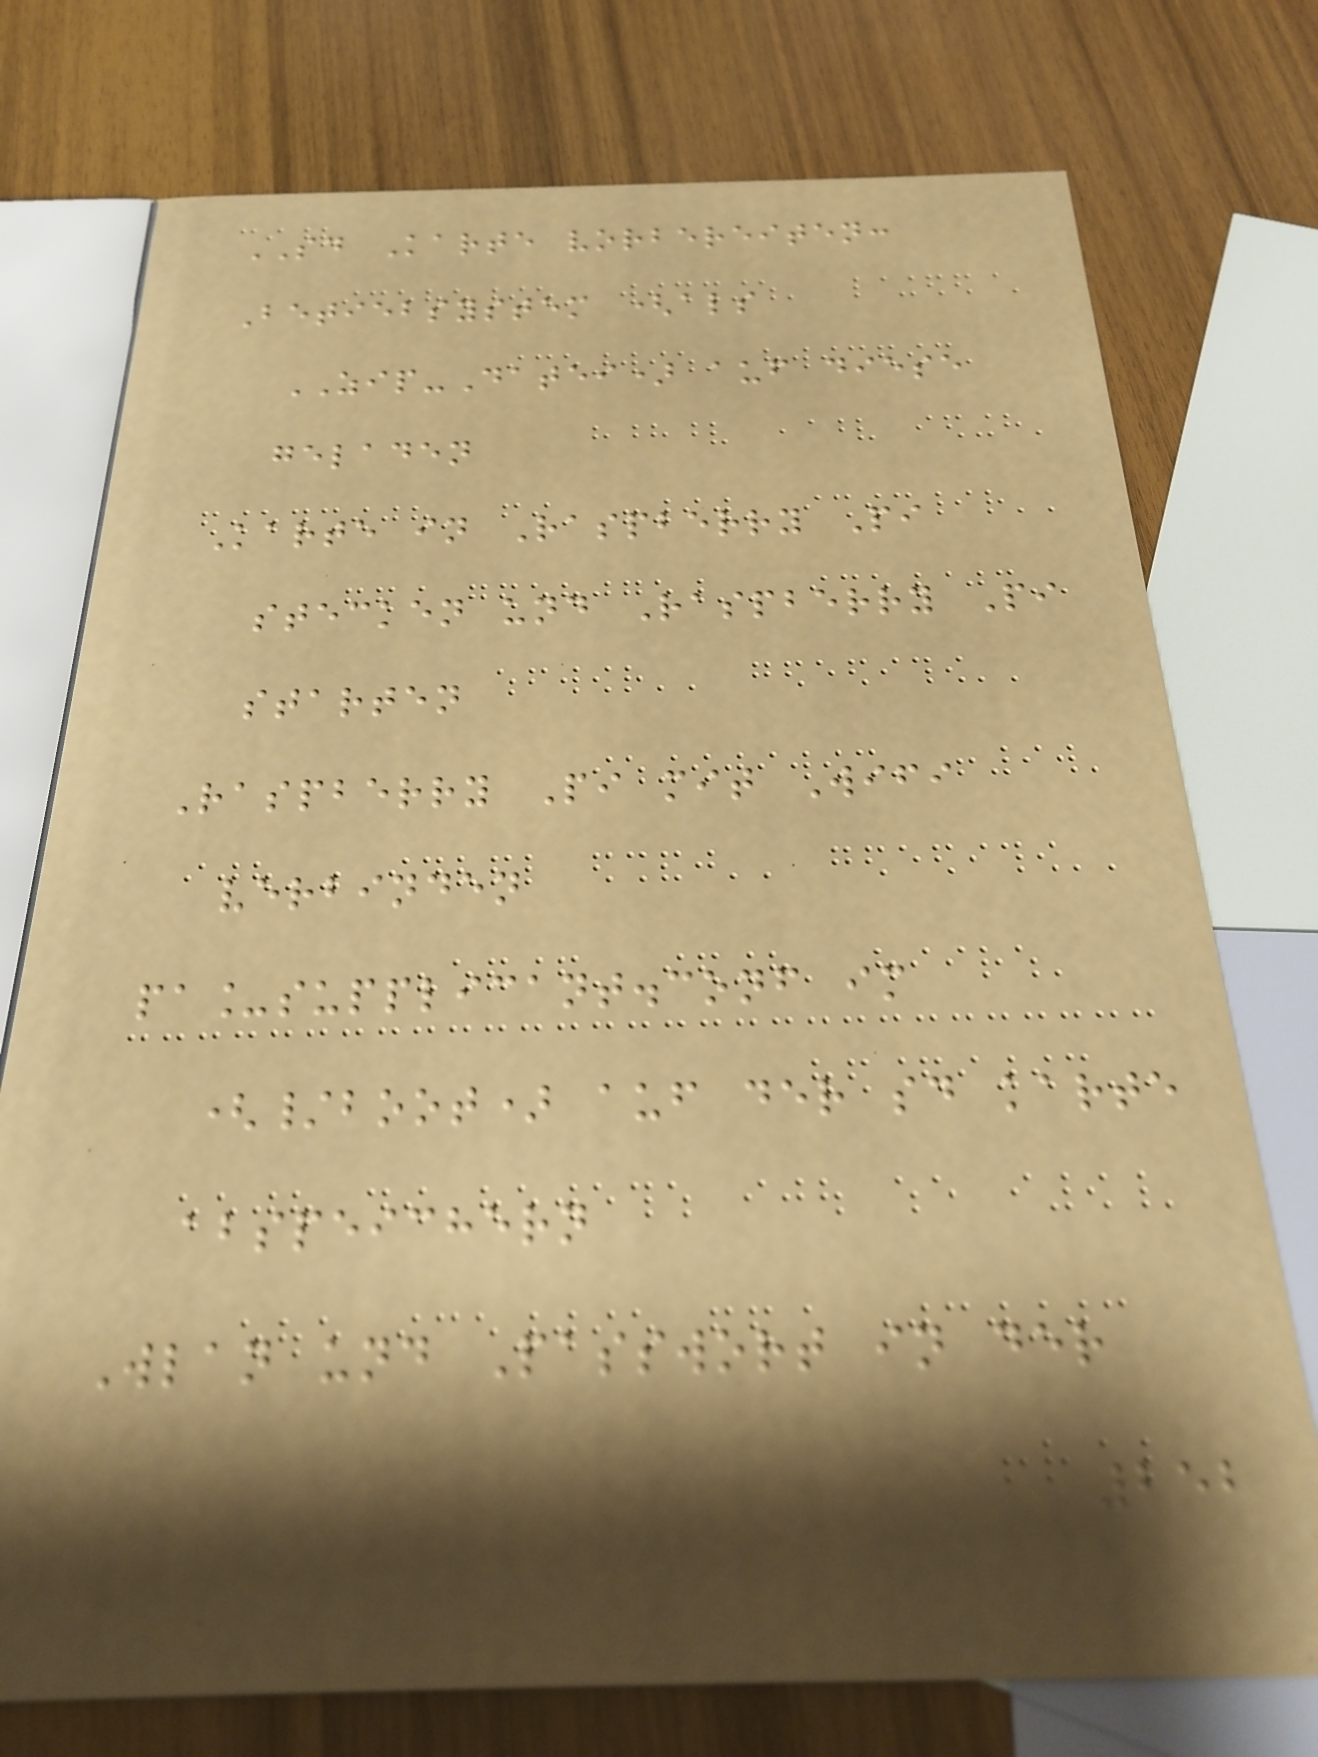SD Karte vorbereiten:
Betiebsystem (als
ZIP-Datei) auf diese
geladen
Karte in Raspberry Pi
stecken und Raspberry Pi
starten
Raspberry Pi mit Wifi
verbinden
pa_supplicant.conf im
(/boot) auf der sd karte
abspeichern
Wlan und Passwort in der
252
